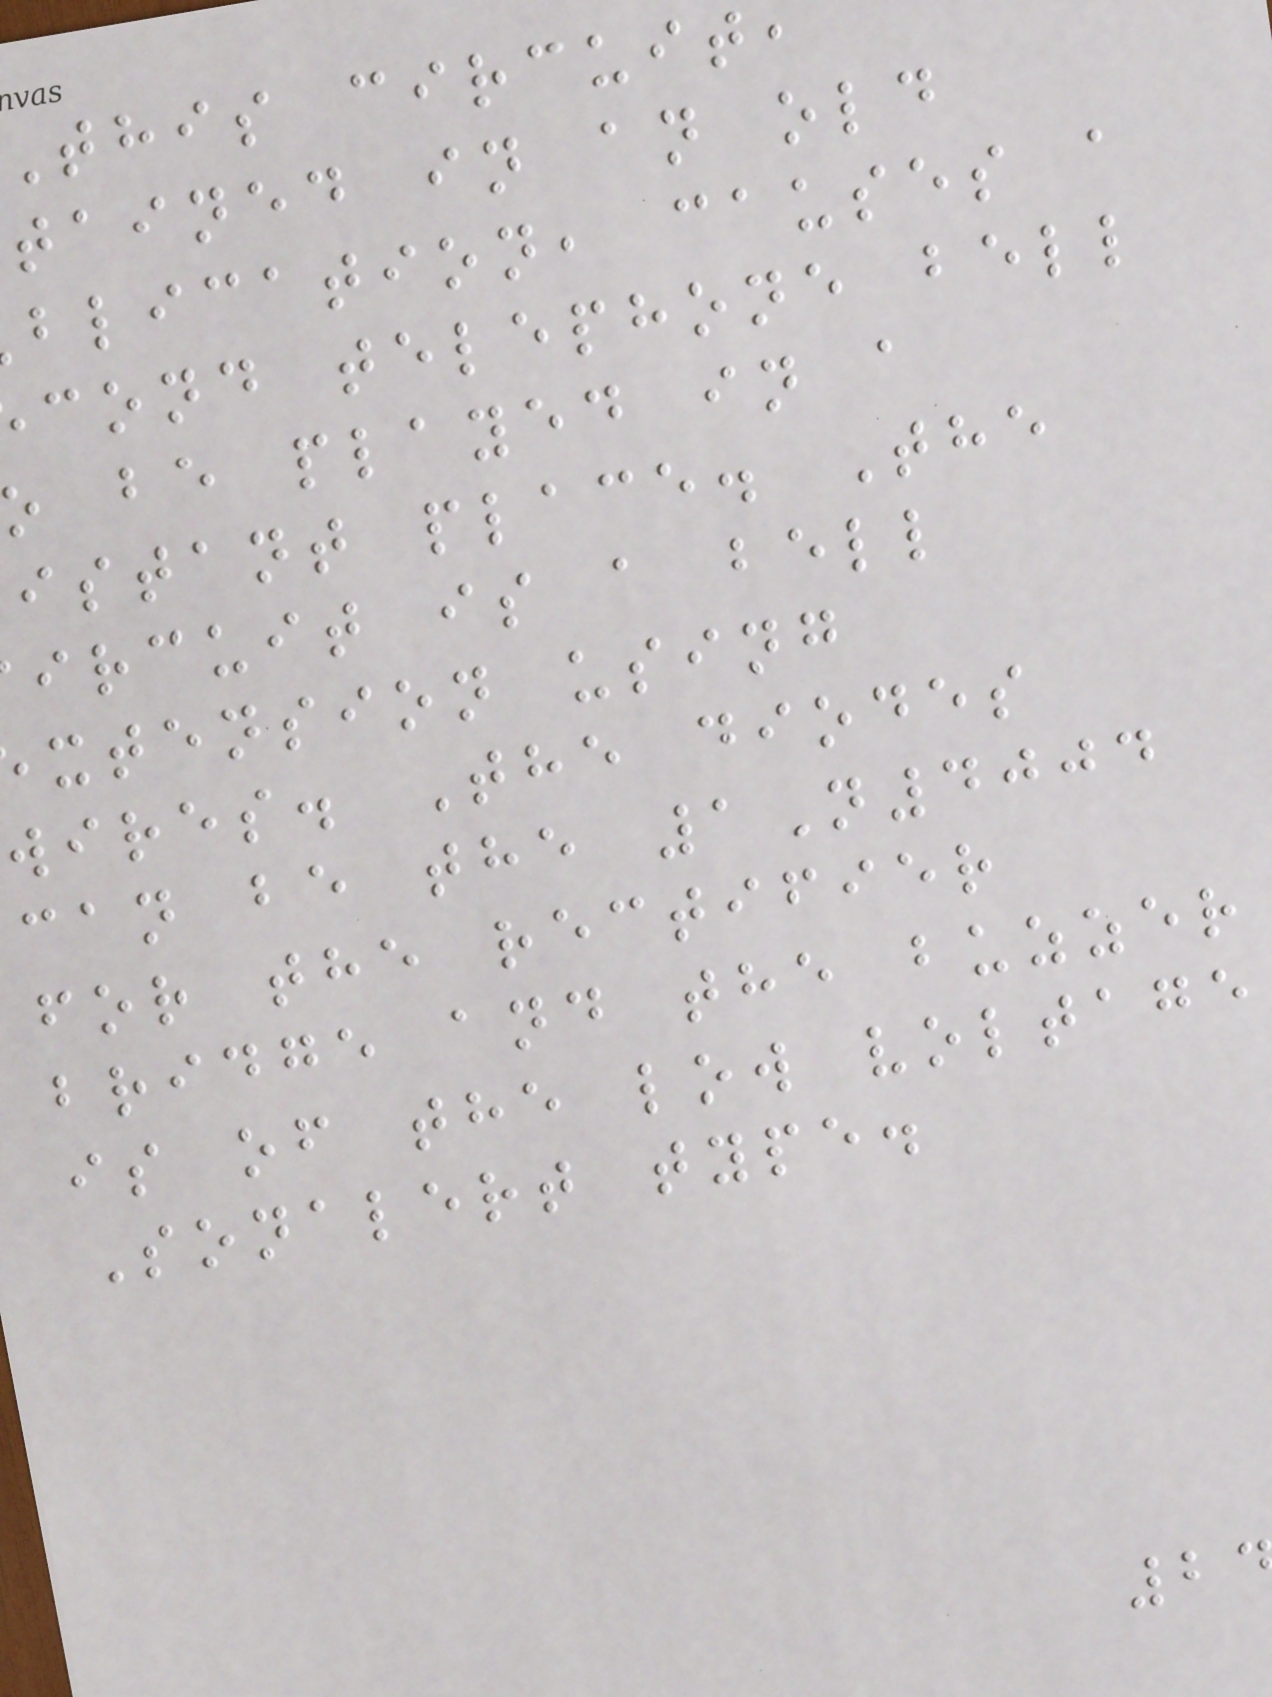this circuit
tained in an old
blication, causes a
cond telephone bell
o be played in a
istant place. The
ircuit is a bell
xtension using
wires. The diodes
can be the 1N4004
for the rectifier
bridge and the buzzer
is of the low voltage
Sonalert type.
